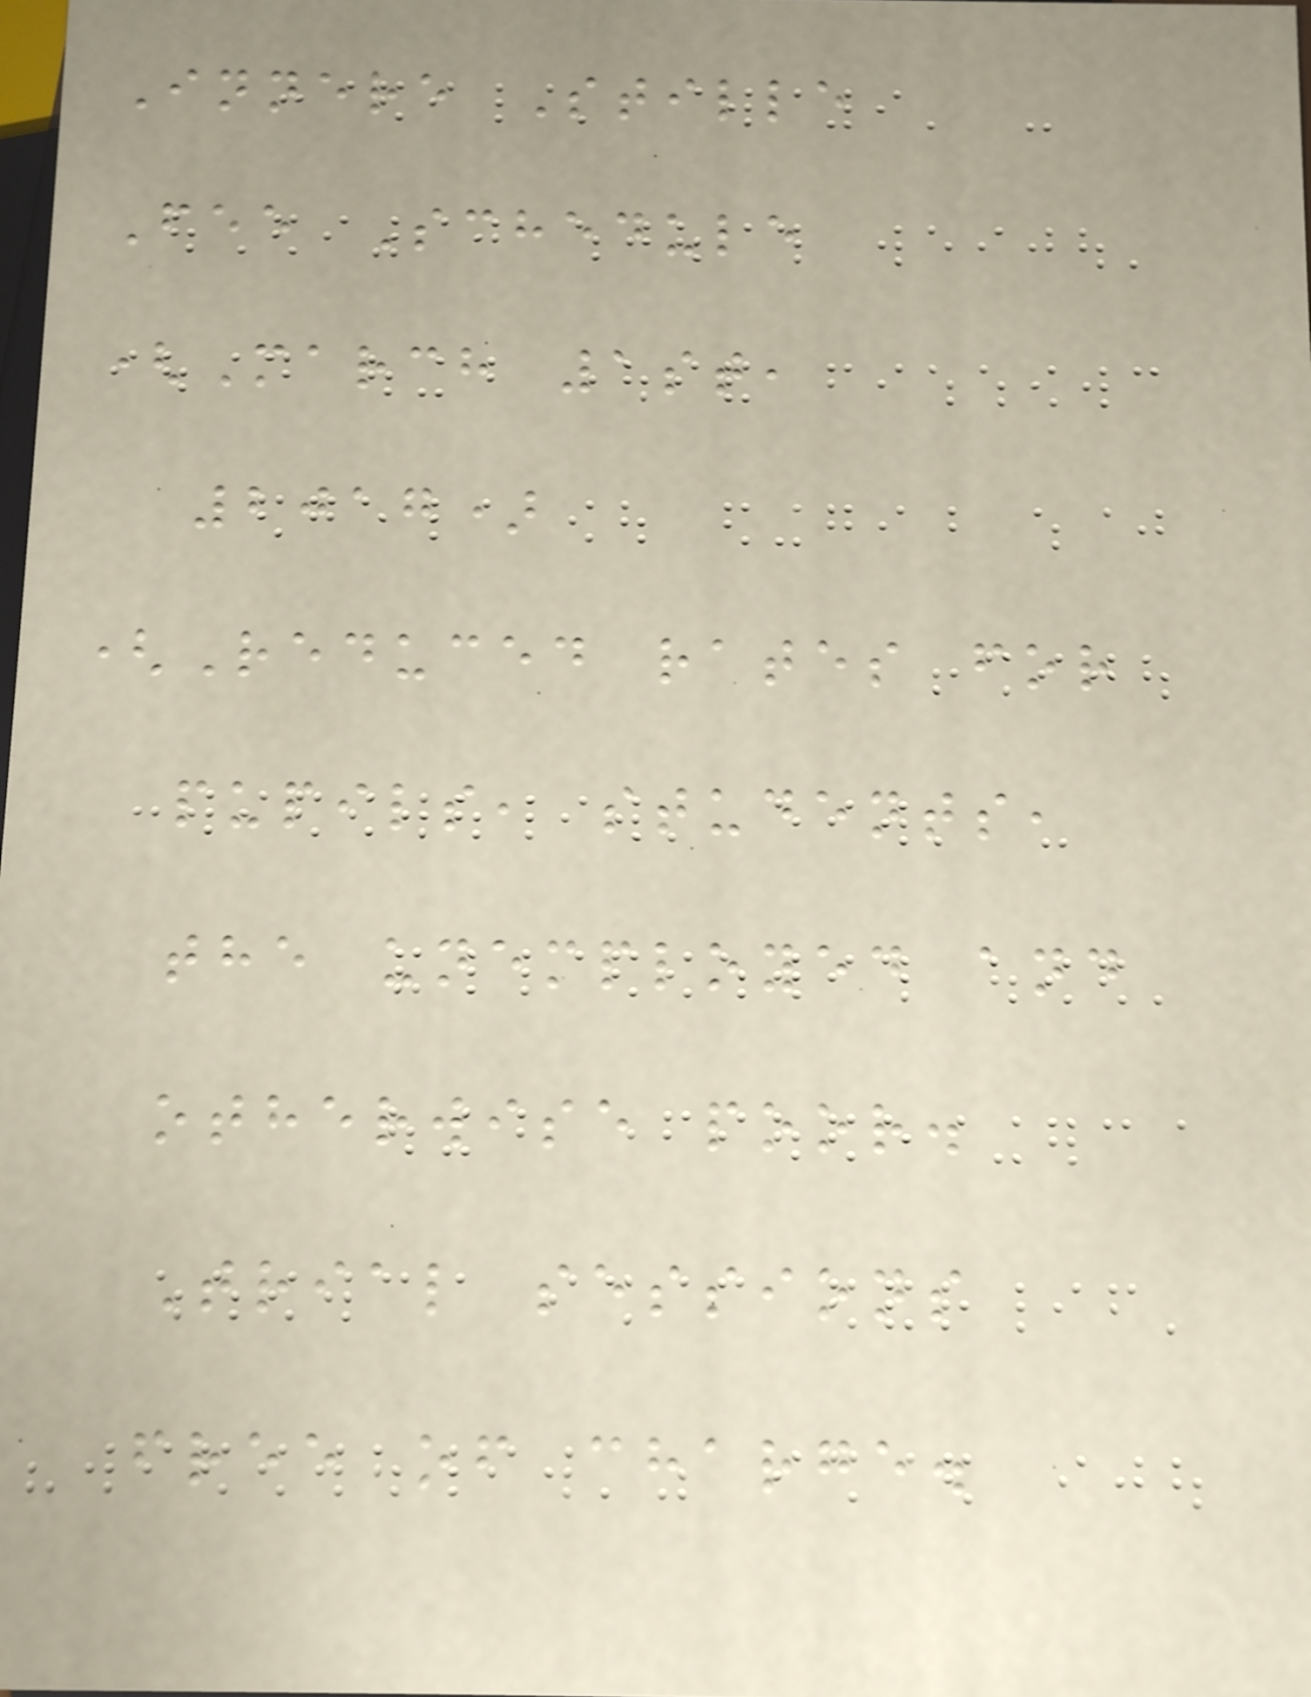Innere Stille
Fee Schedule
(March 1st,
2017)
(Reduced rates for
pupils, students,
the unemployed and
otherwise poor.
Trial sessions
free of charge.
